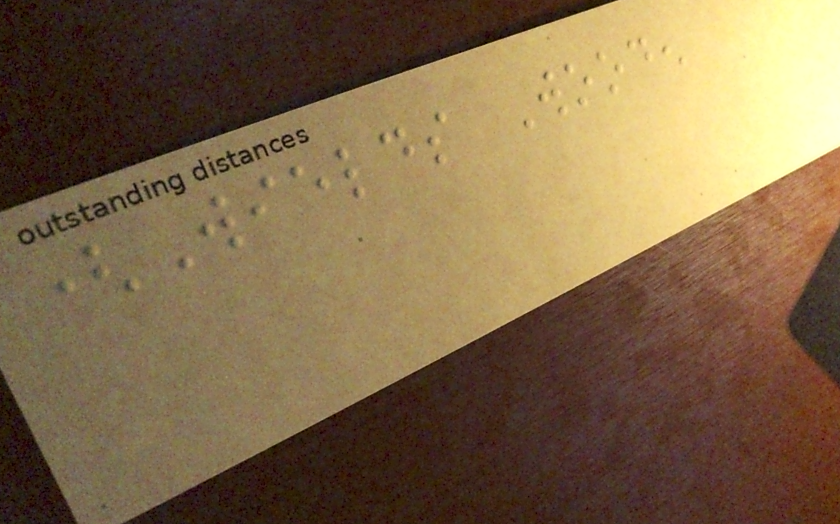(Wields Wooden
